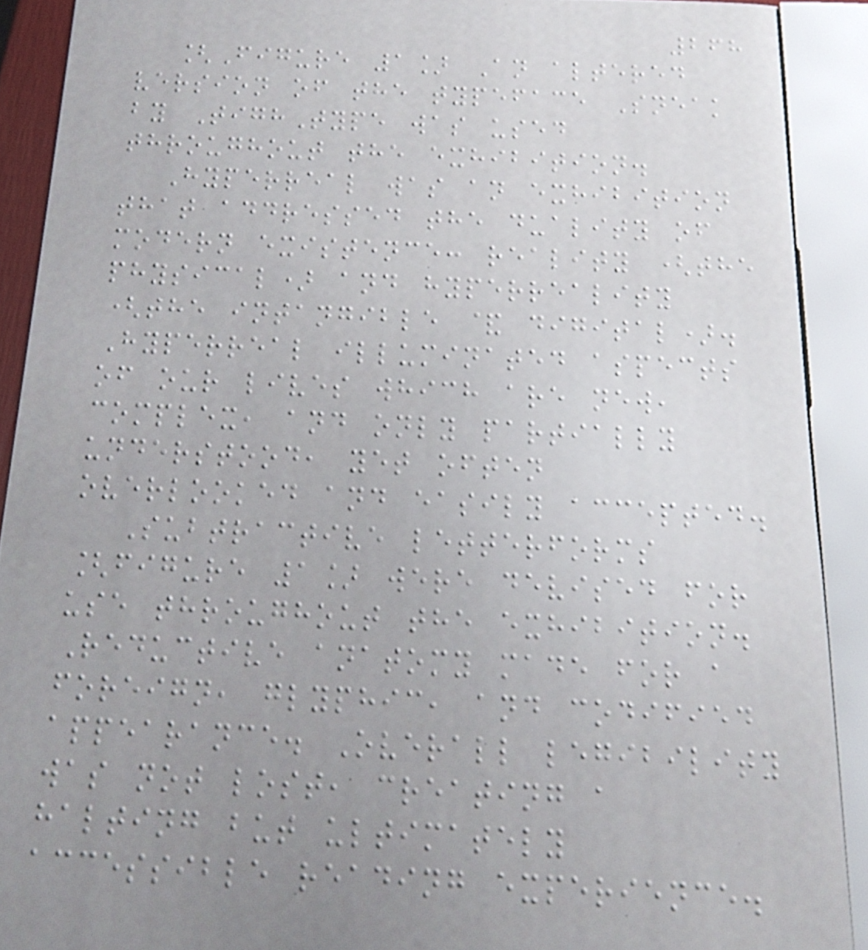268
[Figure 1] An altered
version of the typeface Sneak
by TighType was used
throughout the exhibition.
Hyperreal was an exhibition
that addressed the duality of
modern existence: reality (the
physical) and hyperreality
(the intangible & digital).
Hyperreal illuminated aspects
of our lives which are new,
complex, and only partially
understood, yet often
overlooked and easily accepted.
Subtractive letterforms
[figure 1] were devised for
use throughout the exhibition.
Reductive anatomy made for a
foreign, glyphic, and codified
appearance. Overall legibility
was not lost, creating a
halting but ultimately
accessible reading experience.
